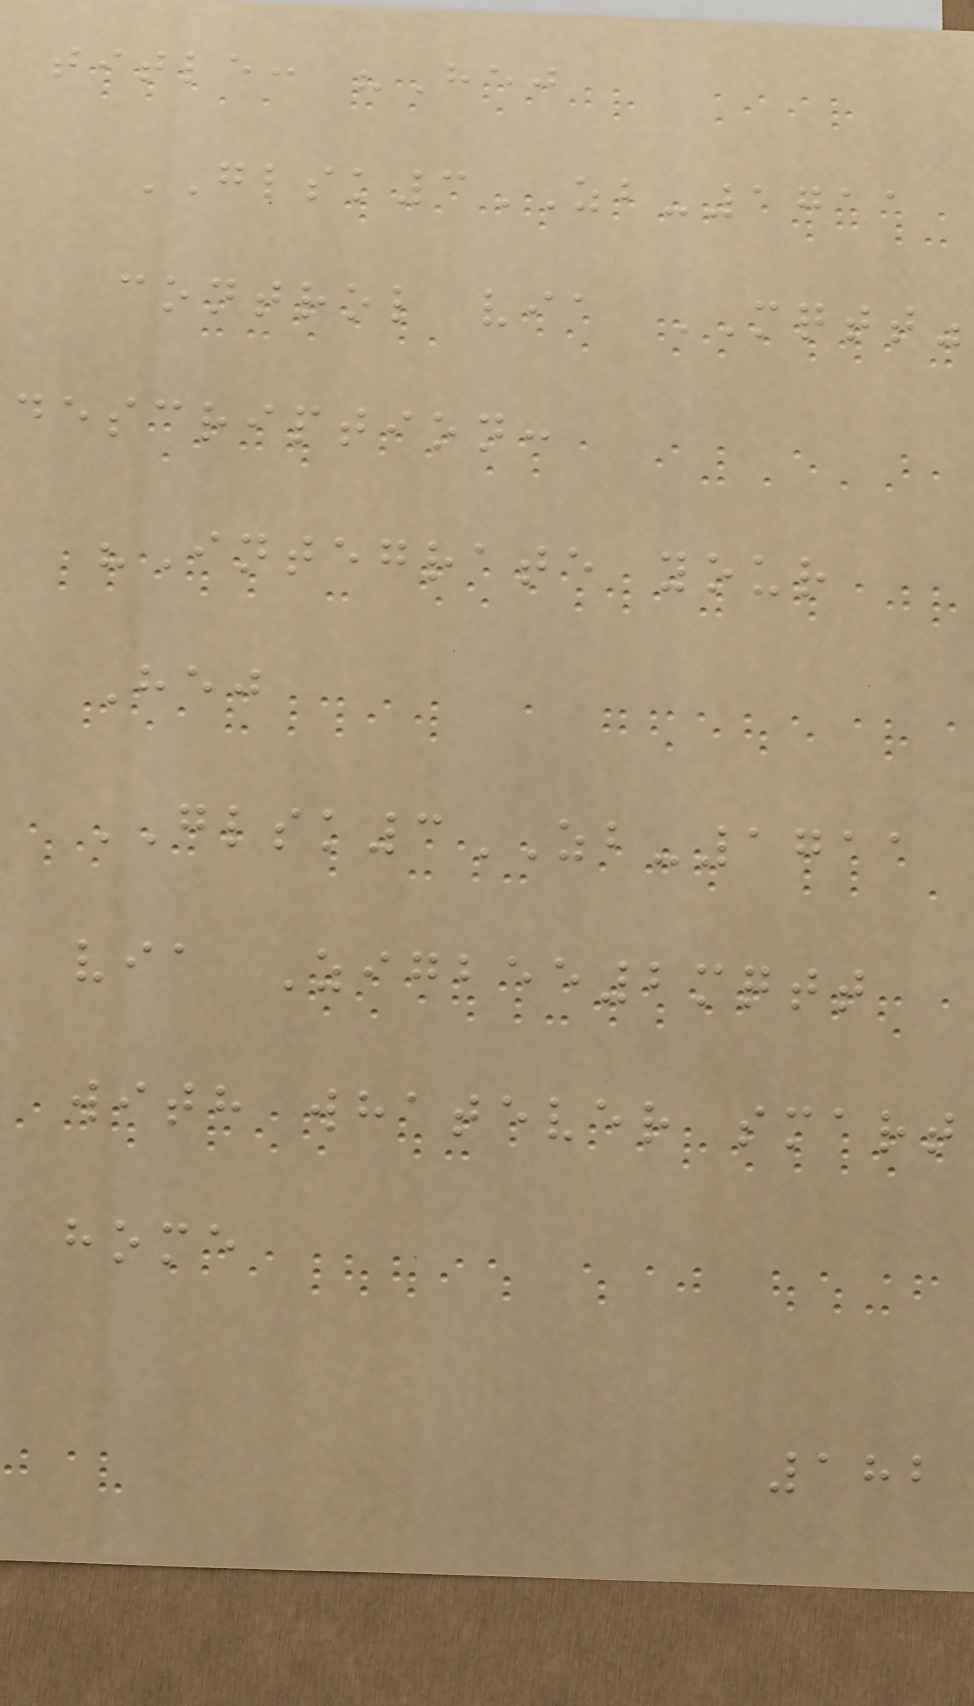title: "Hej
GLSK3ZB-1711
control via MQTT"
description:
"Integrate your
Hej
GLSK3ZB-1711
via Zigbee2mqtt
with whatever smart
home
182
